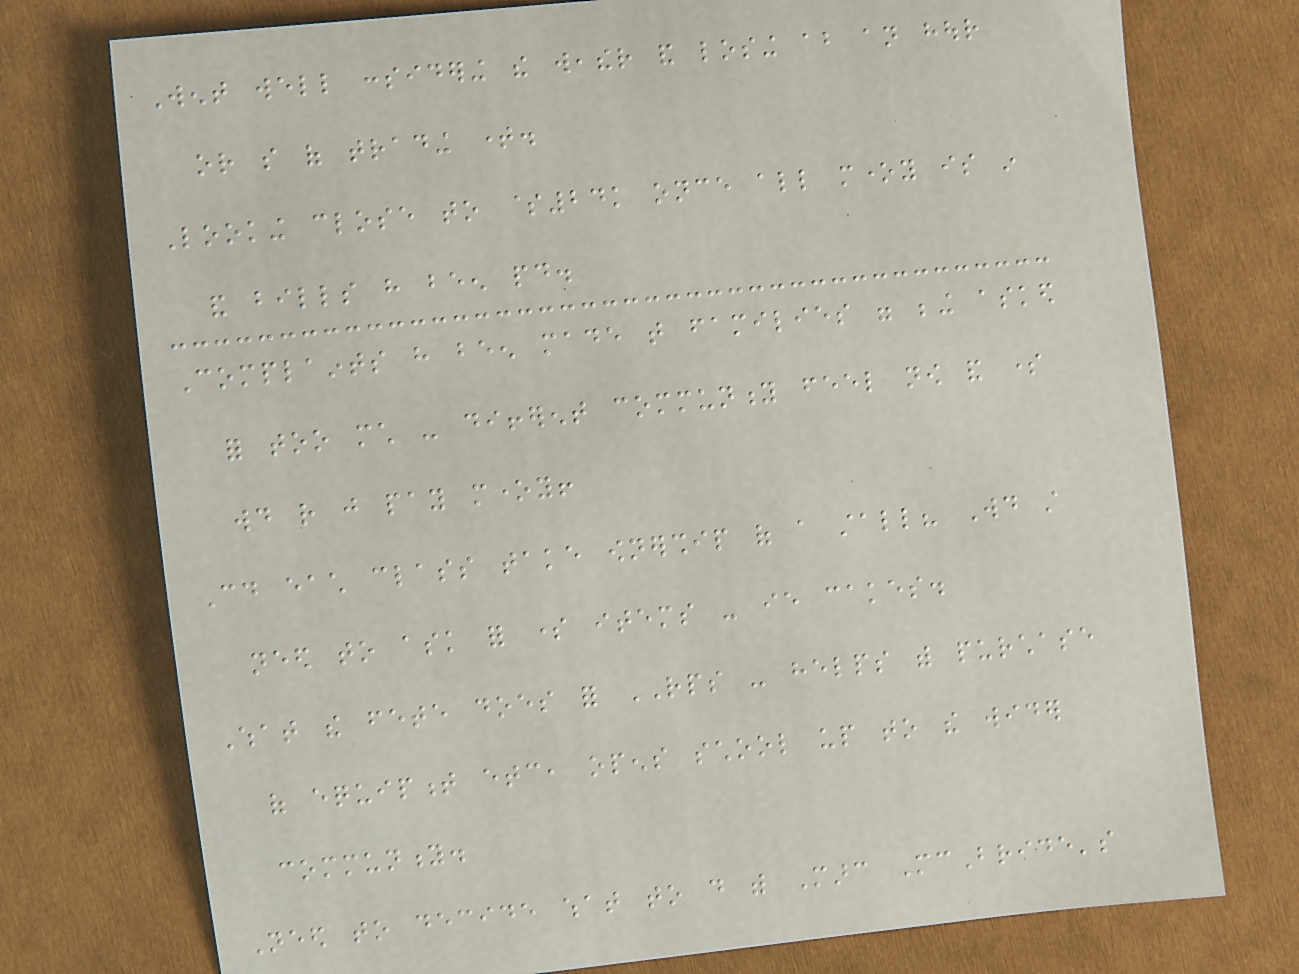Went well considering the weather and losing about an hour
or so of trading time.
Looking close to $24k once all money is in
and bills have been paid.
Complaints have been made that families were being asked
for too much - different community feel now and some
would rather just pay money!
Could each class take ownership of a stall? Would still
need to ask for some items - ie cakes.
What the fete does for RPS - helps with purchase
of equipment etc, opens school up to the wider
community.
Need to decide what to do with Marc McBride's
